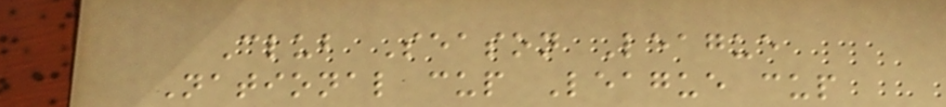Club Season League
National cup League cup
